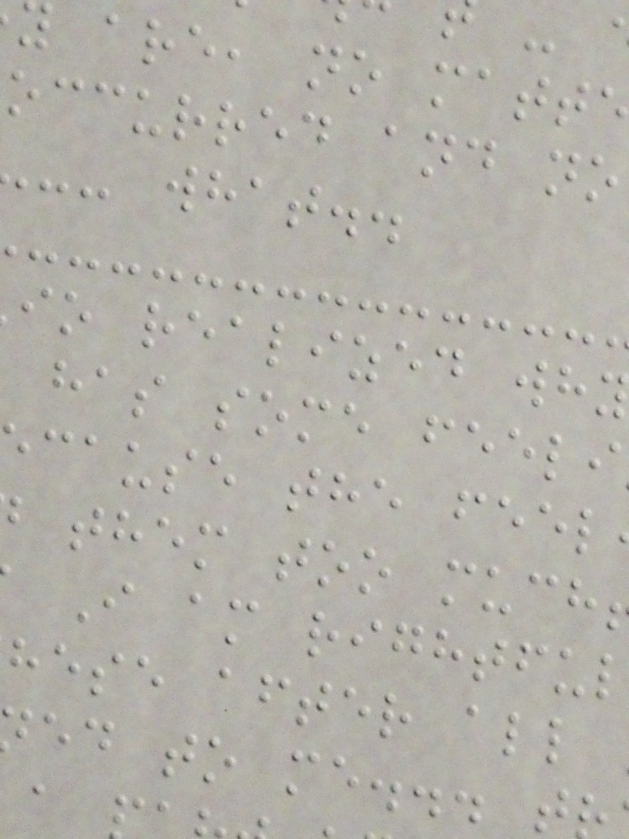are, no matt
occurred and no
-- what..
io realized wh
has some feeli
cause the feel
them too much
I am rightfu
hese after all
ed to me... t
